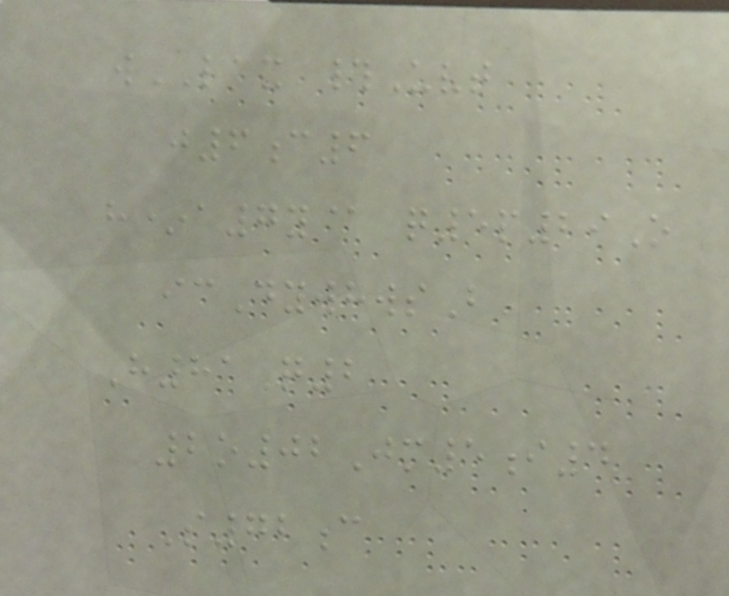wLAX #Uvt
j6c6
h*a7y@ q5p29O
icDywhwsB
H81Q2
2o02Jm5i4
S72c
